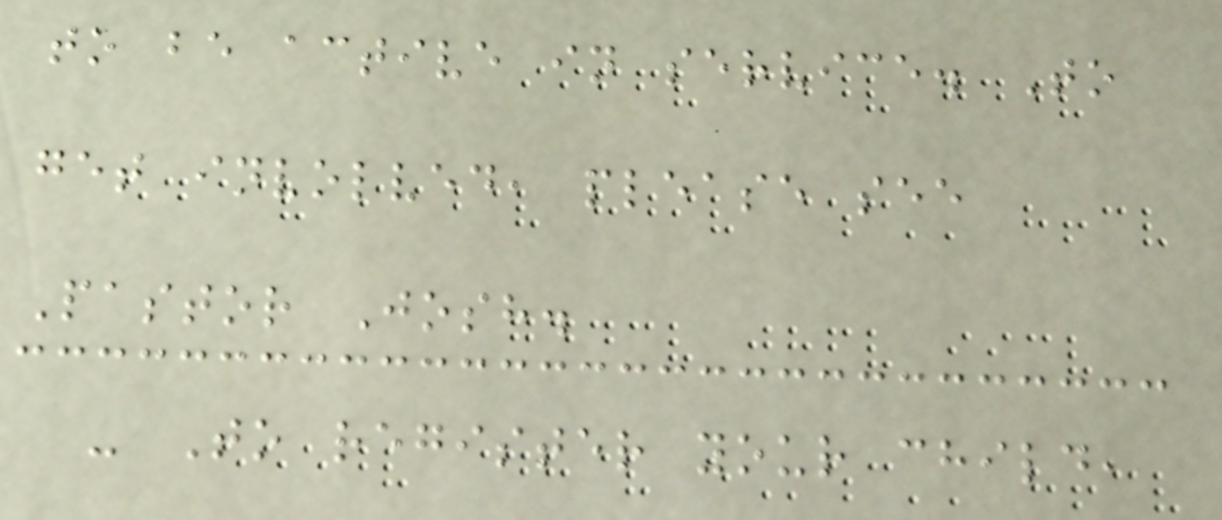to be active in service. To
get involved, please see
Pastor Josh.
- To register your child,
